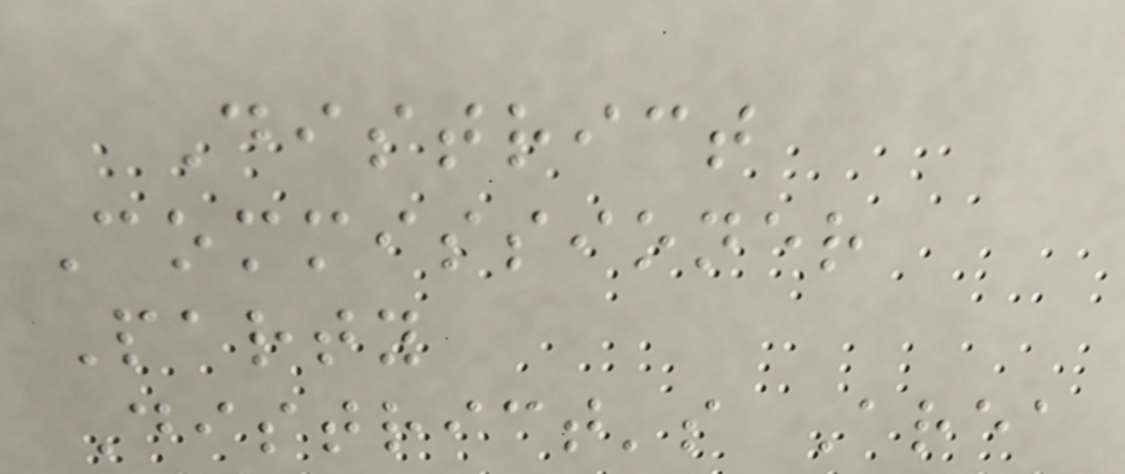District
Commissioner
Party
District's Area
